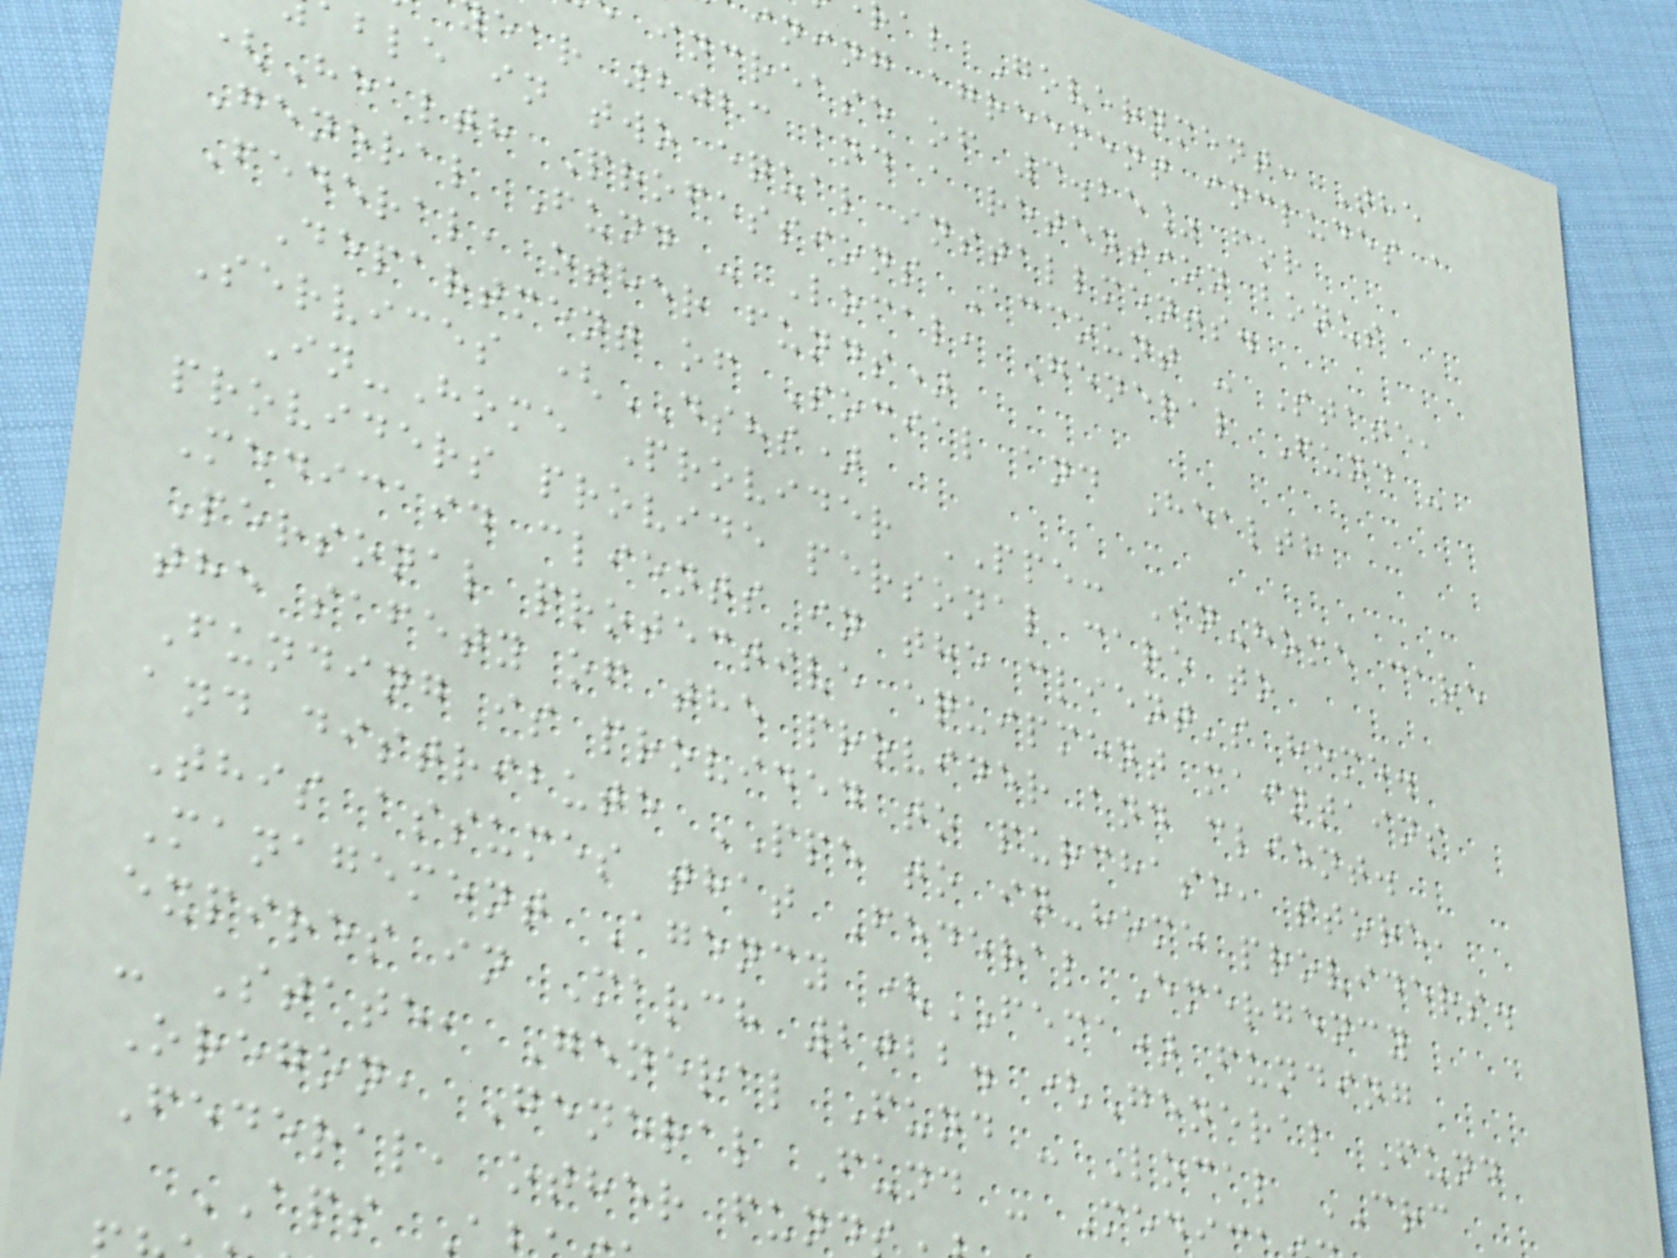al Government: The
ining agreement includes a
increase of 3.25% for
ear 2023 and a retention bonus
ble in two equal installments.
(Health Professions Account - State,
General Fund - Local, General Fund -
Federal, other funds)
Department of Social and Health
Services (DSHS)
In-Home Provider PPE: In-home care
providers provide personal care to
Medicaid clients in the client's home.
Personal protective equipment maintains
the safety of the provider and client.
Funding is provided to purchase, store,
and distribute PPE to in-home providers.
This assumes that Federal Emergency
Management Agency (FEMA) funding
expires in March 2022. (General Fund
- State, General Fund - Local CRC
Oregon, General Fund - Medi
Federal, other fund
